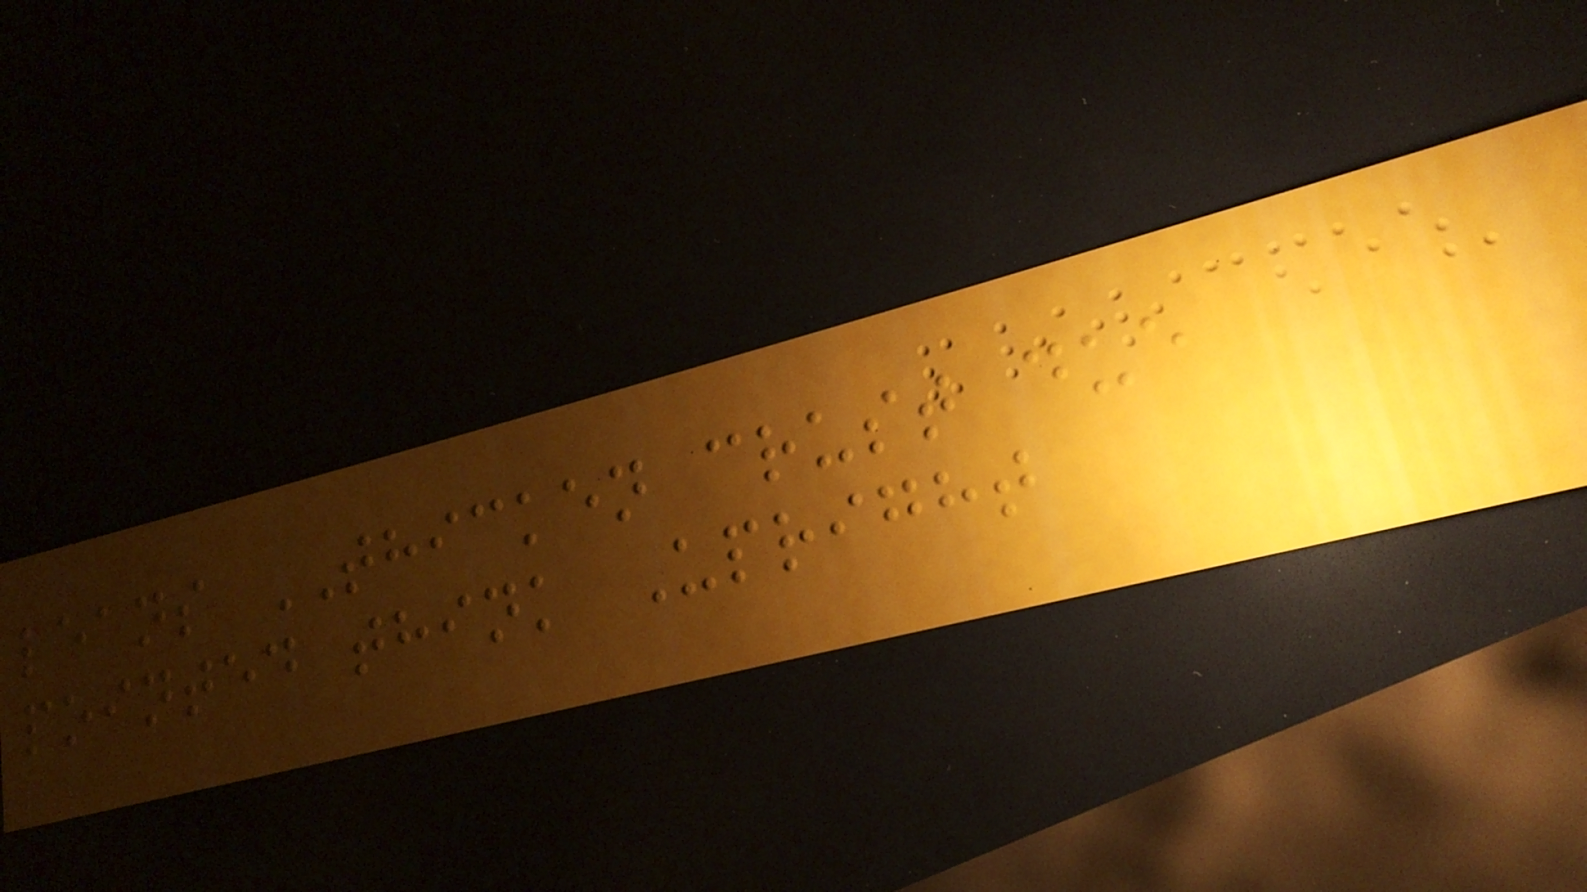leans THICKEN crust due
pointed think Upright
